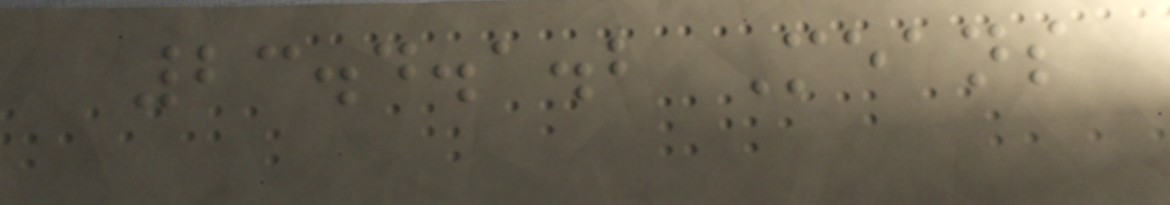23.4.1.2 Means
